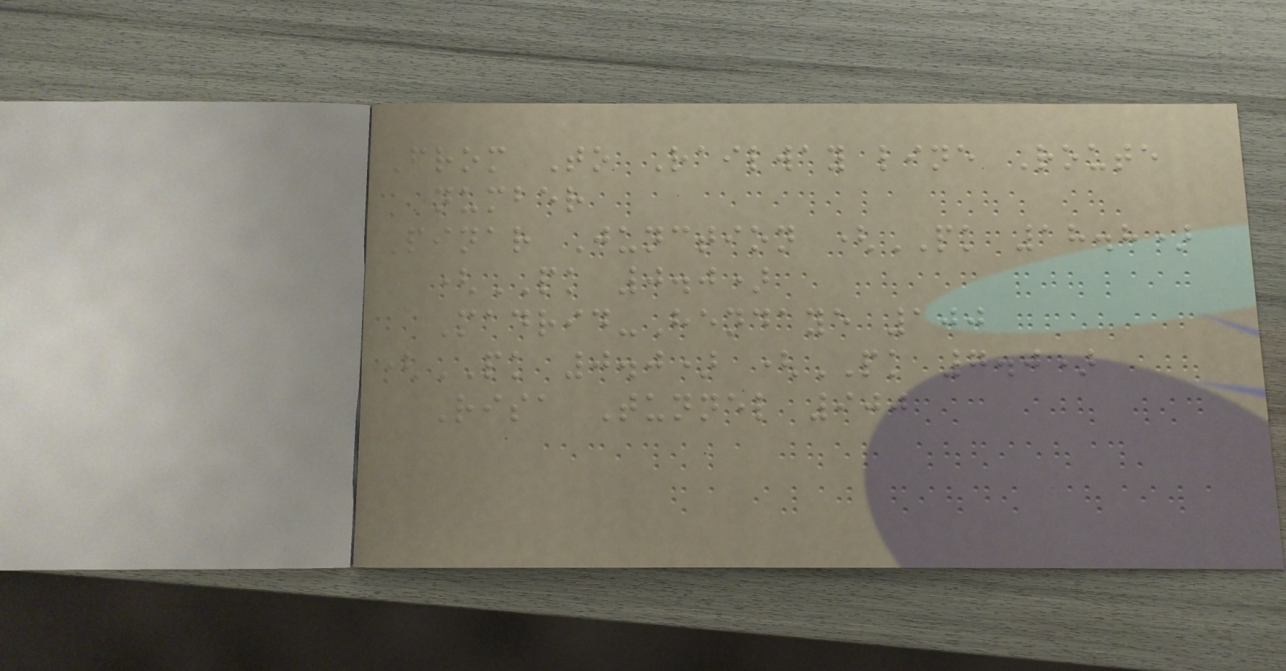From To Railway line Route
number
Pinar Junction (PK 18.8)
(PK 0.0)
Madrid-Hendaye 100
(PK 0.0) (PK 7.0)
Risa Tunnel 900
